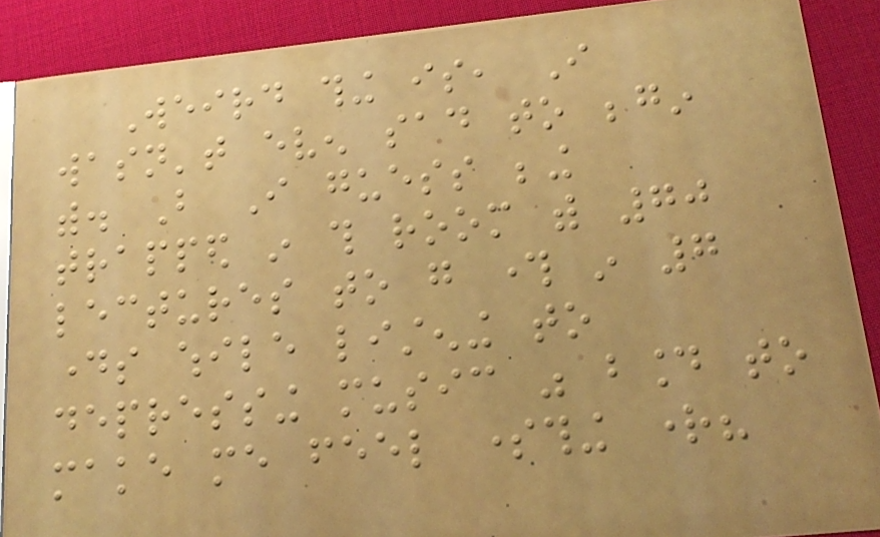Weird thing is, I
wasn't even sad to begin
with. But I guess being
trapped in this room with 70
lectures to go through in 7
days while listening to
depressing music was bound to
make me feel something right?
